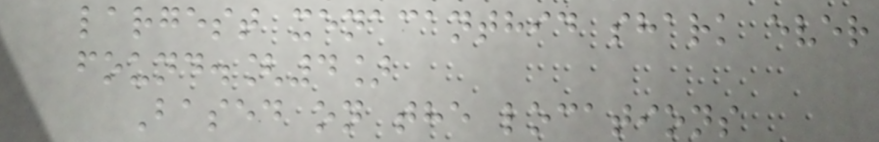largest xenacanthid shark ever
found.[4]
Based on the locations
